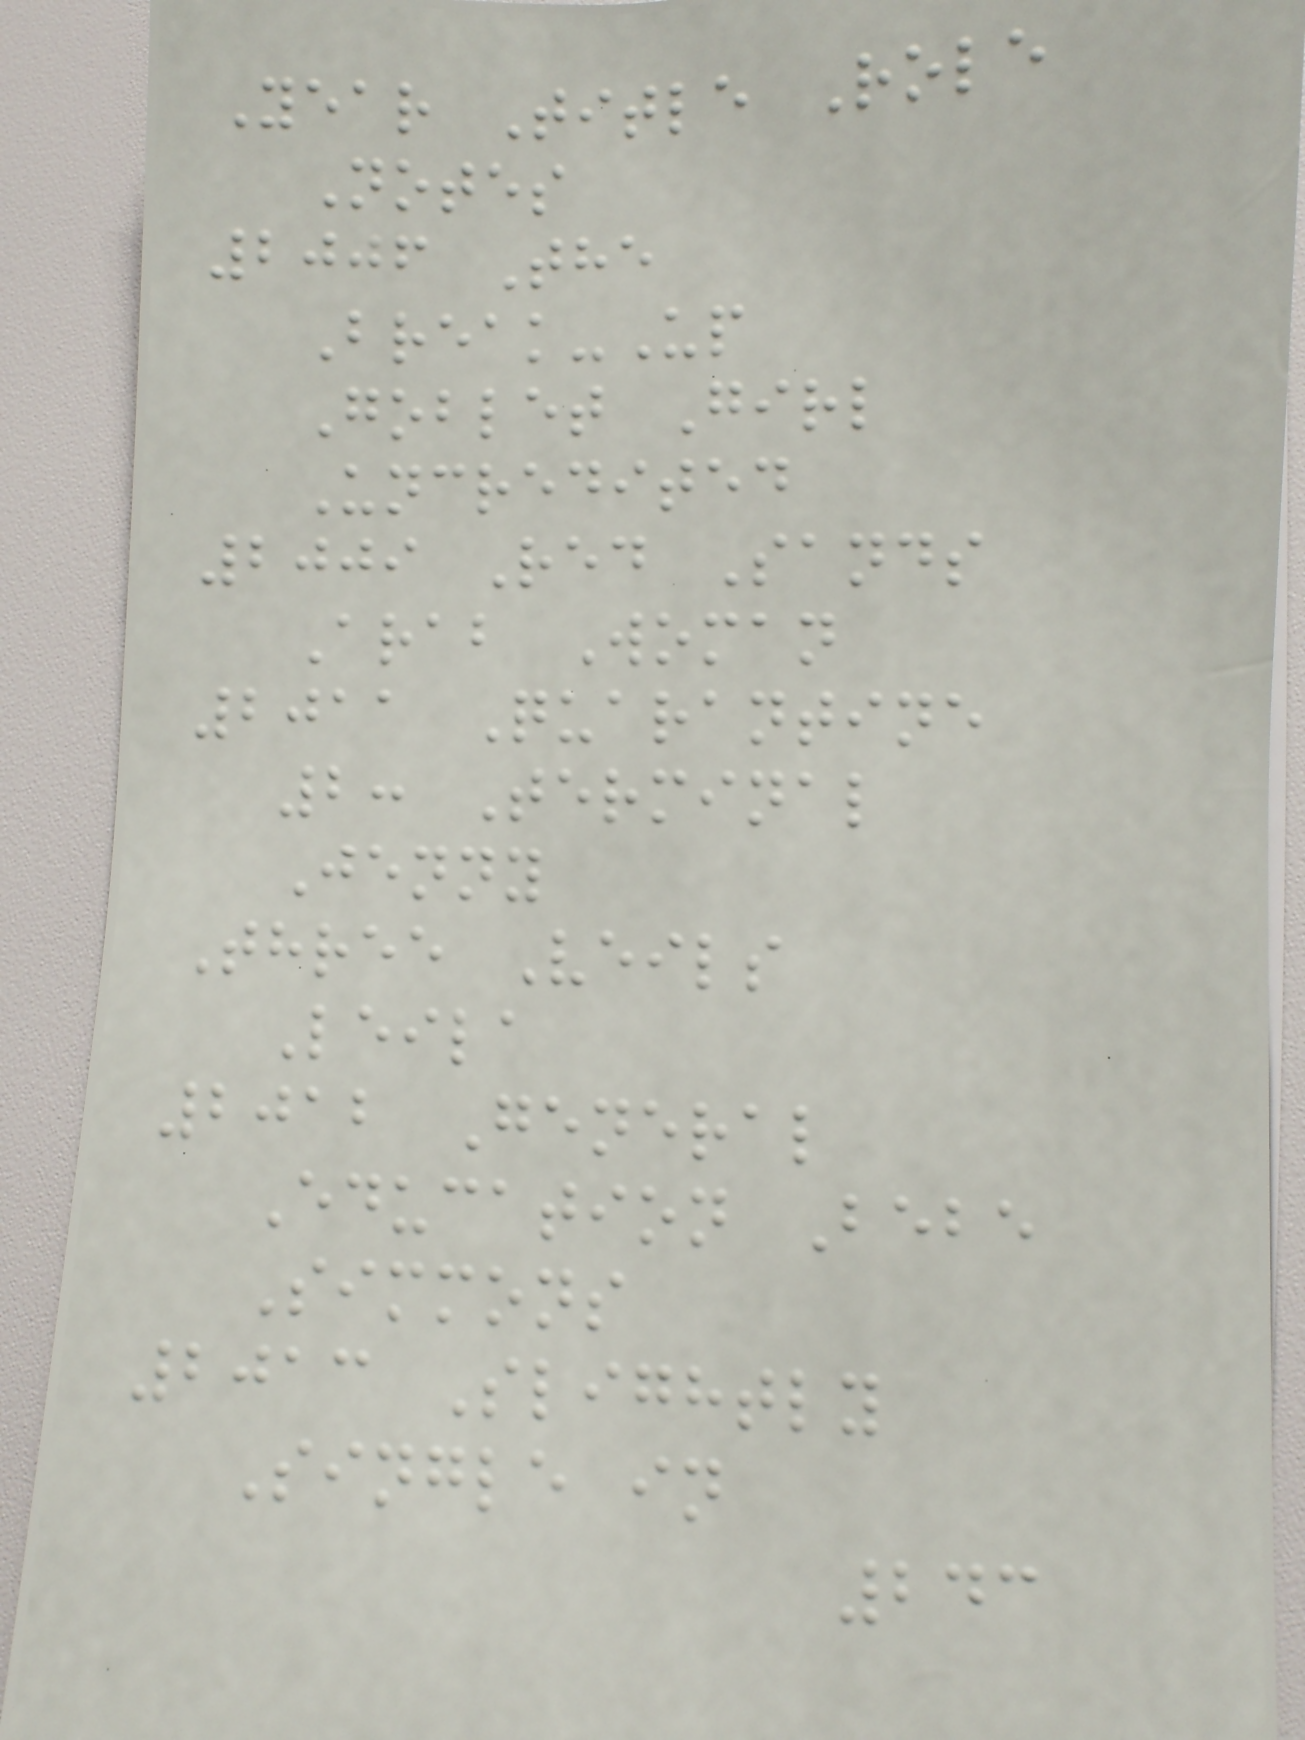Year Title Role
Notes
2006 The
Break-Up
Goblet Girl
Uncredited
2009 Red Sands
Arab Woman
2011 Quarantine
2: Terminal
Jenny
Three Veils
Leila
2012 General
Education Bebe
Simmons
2013 Slightly
Single in
243
